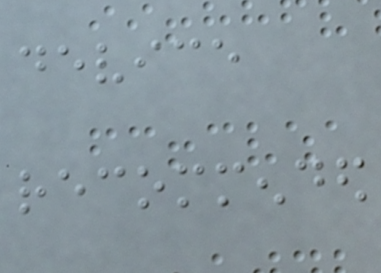device
recommended
